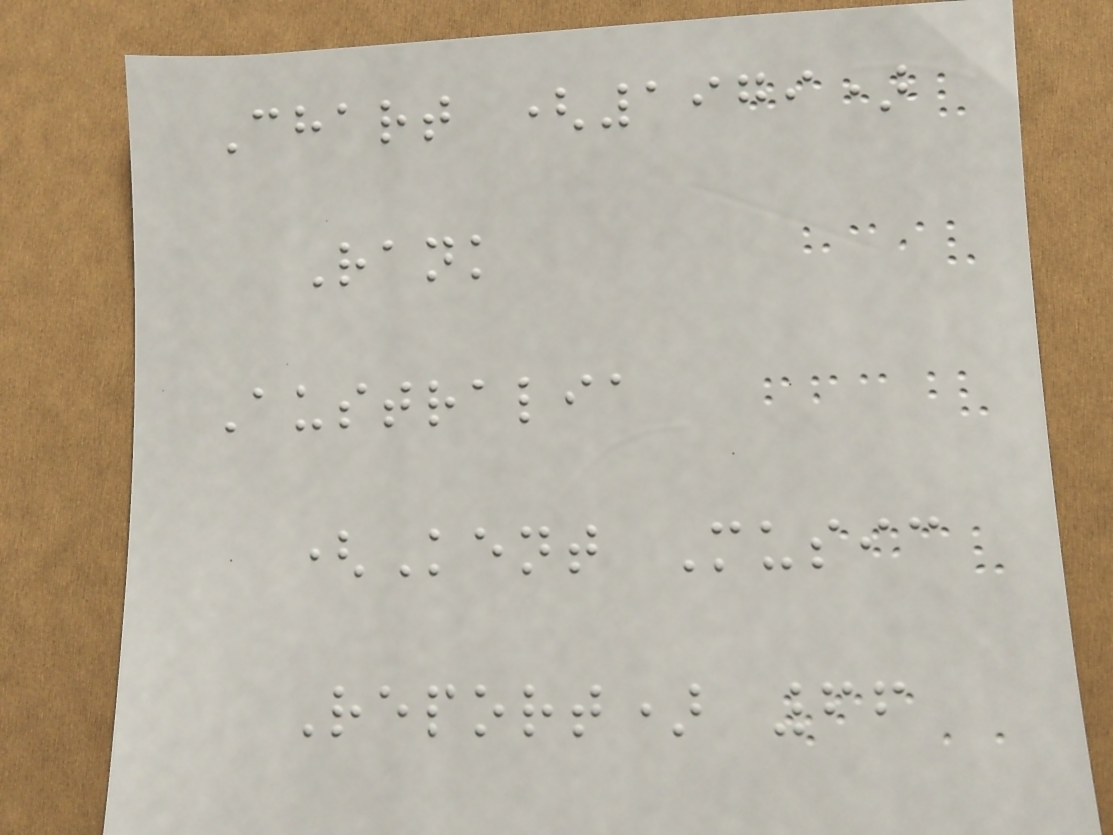Chart (1979)
Rank
Australia
(Kent Music
Report) 66
